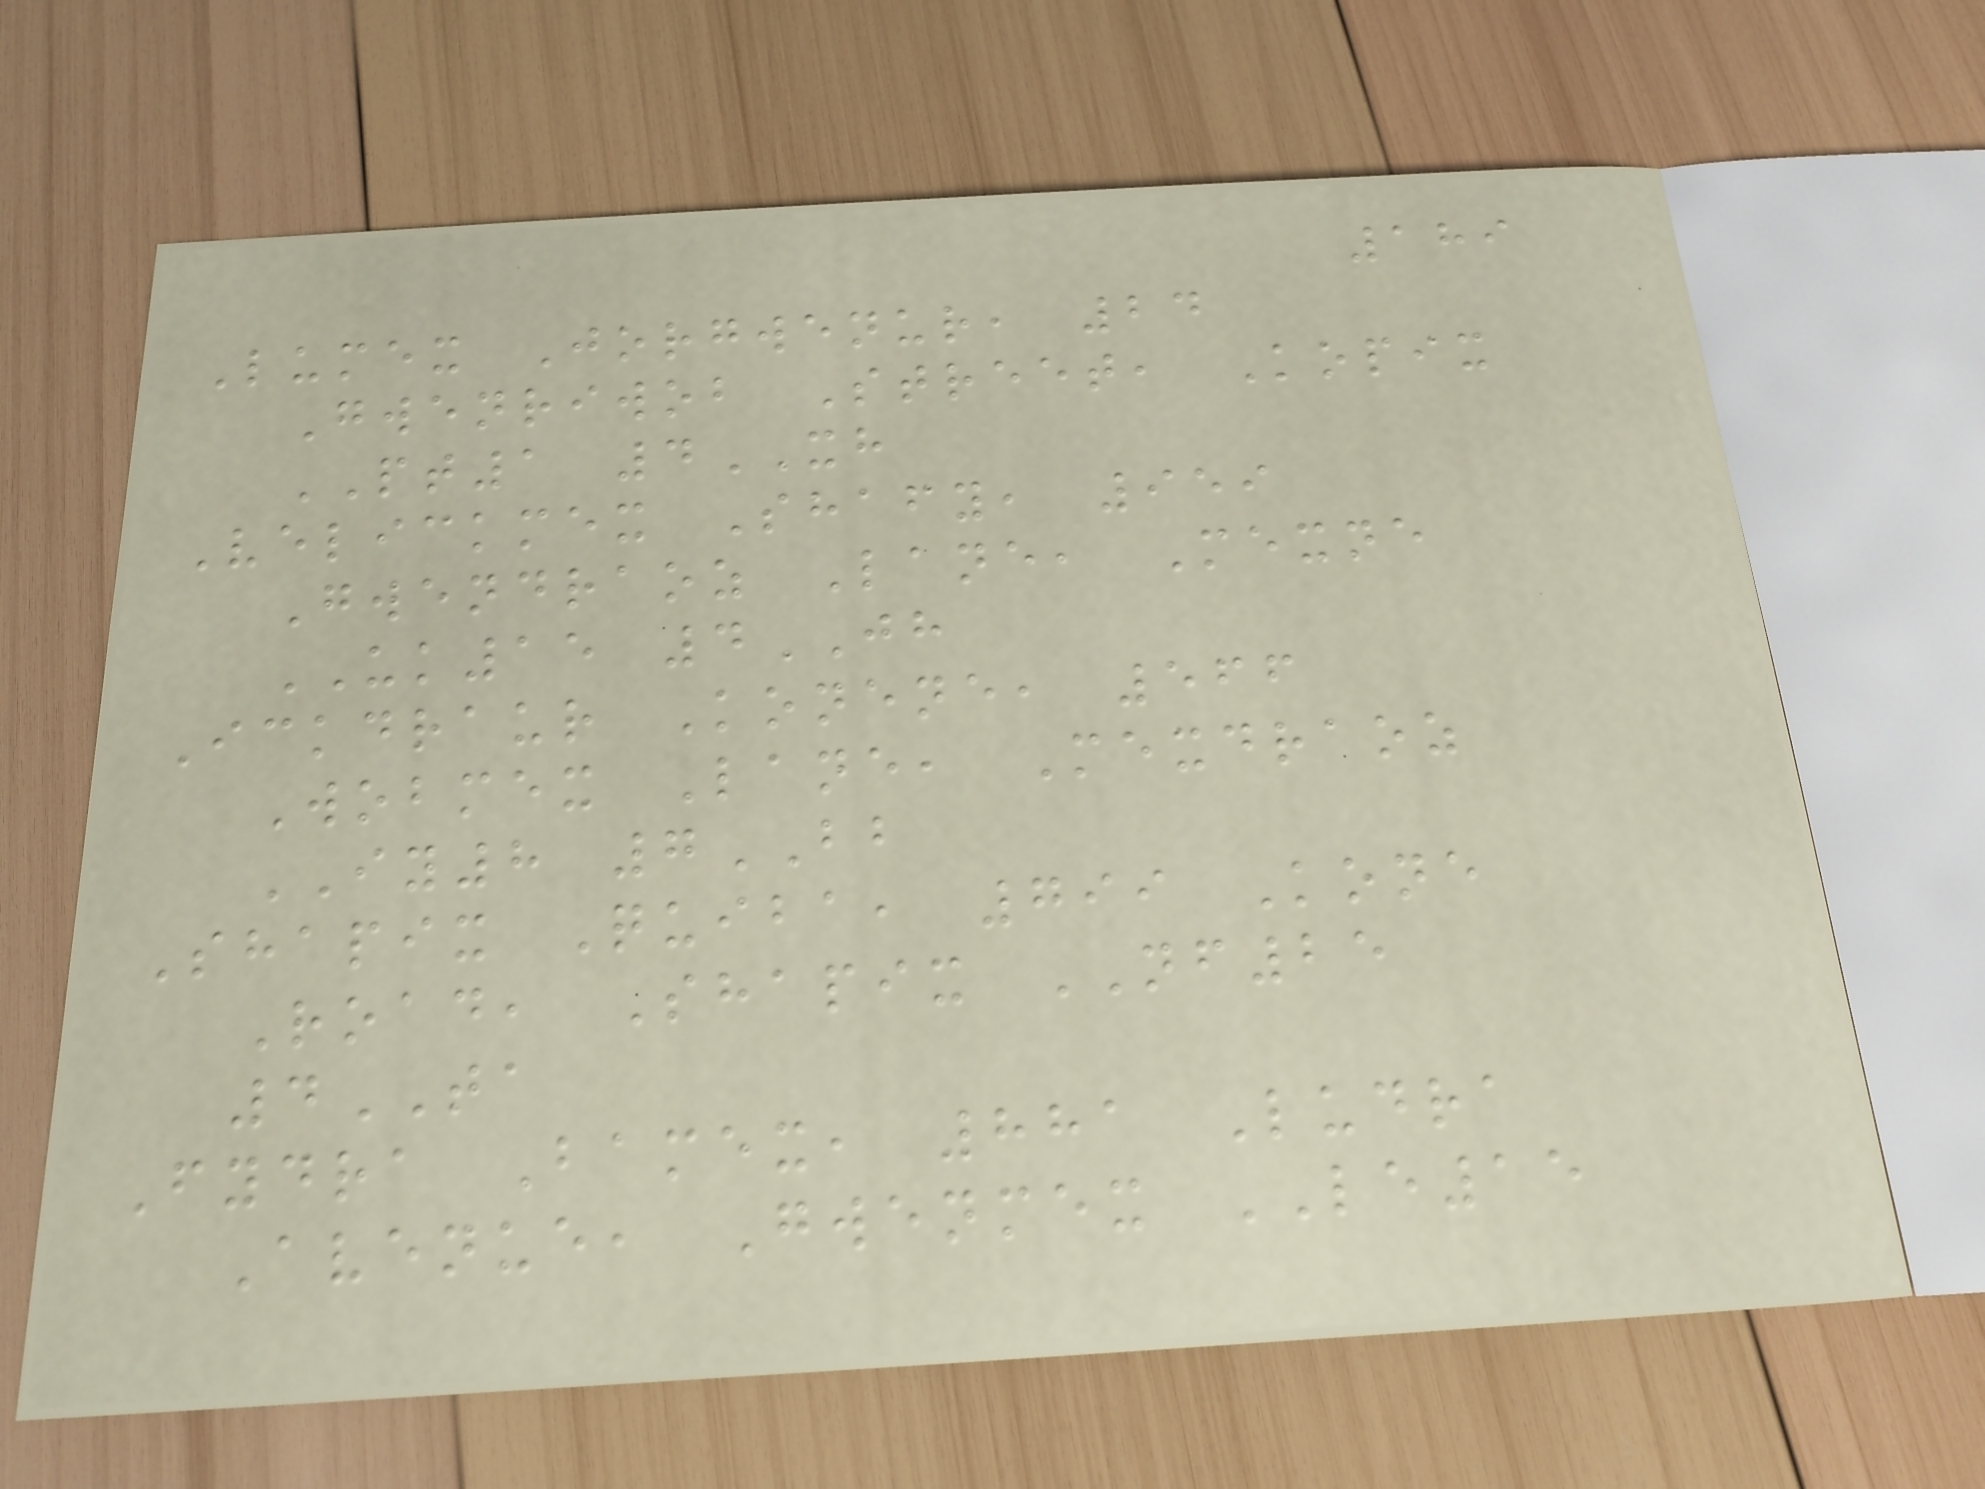189
Lumex Jorgwenur, 24
Gwenriwob Street, Kopix
PT1 4XH
Velickmex Shafy, 959
Gwendraoz Lane, Mexne
UK15 4JH
Ickdraur Konene, 566
Wobmex Lane, Mexdraoz
IY8 7BB
Shapix Quiba, 799 Kone
Road, Shapix NF25
4TA
Fydra Bamex, 881 Ludra
Avenue, Gwenmex LE15
